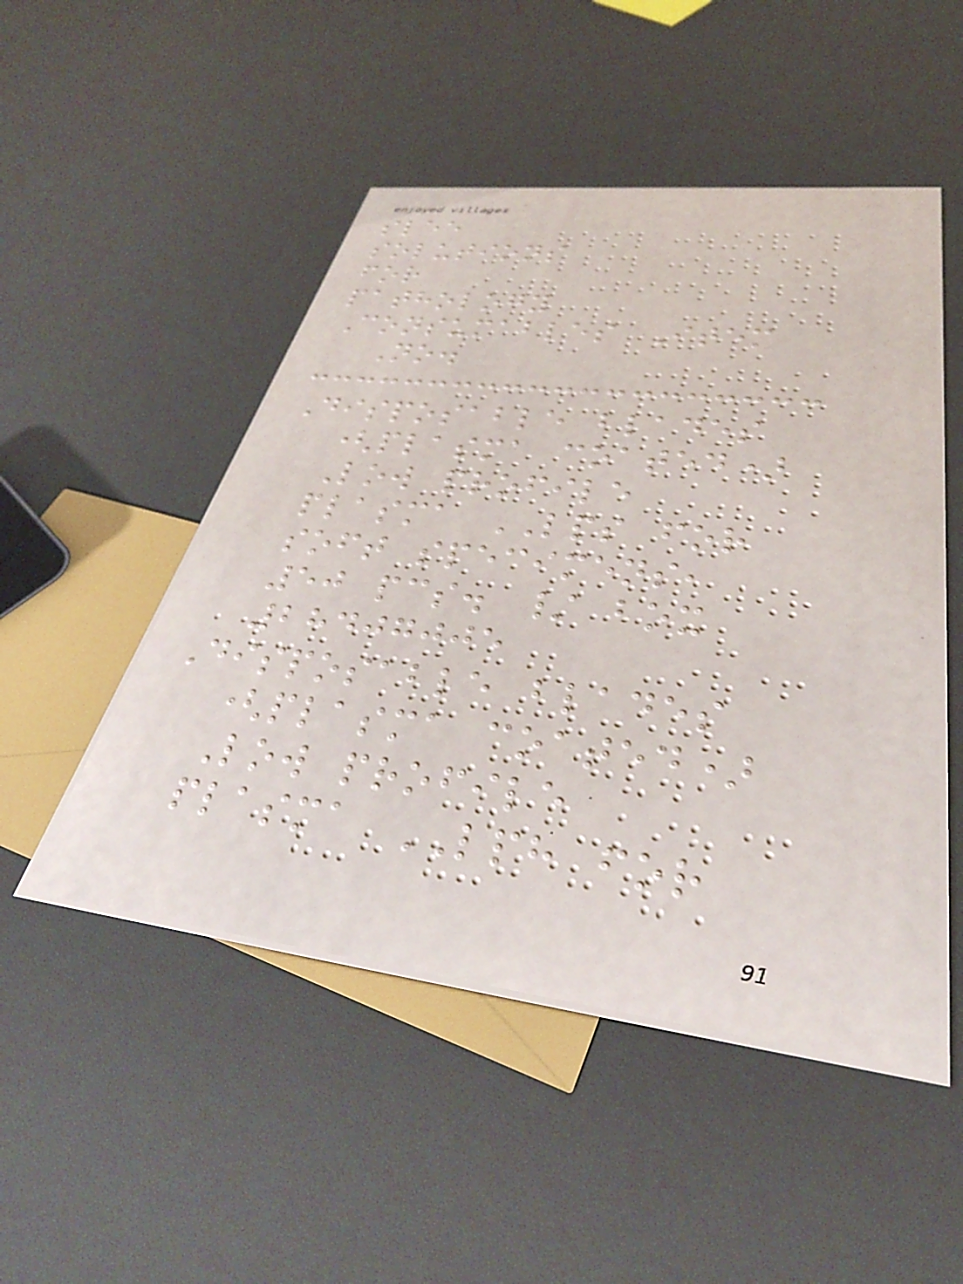slee
solutions
for
pathology
Consumables Item
No.
Disposable blades
(plasma coated)
Low profile
plasma LPS for
soft specimens,
50 pcs. / box
28407005
Disposable blades
(plasma coated)
Low profile
plasma LPH for
